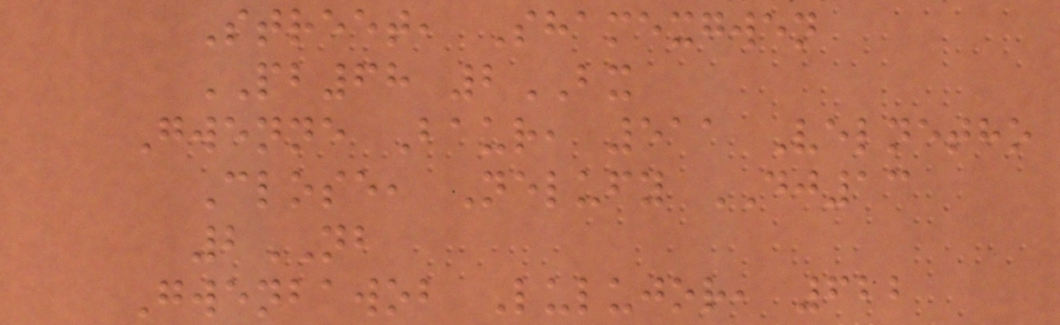Street, Shamexgwen
PB68 2BX
Gwenne Baur, 511 Velnetho
Close, Nelufy DJ13
2NB
Gwenbawob Lulujor, 622
